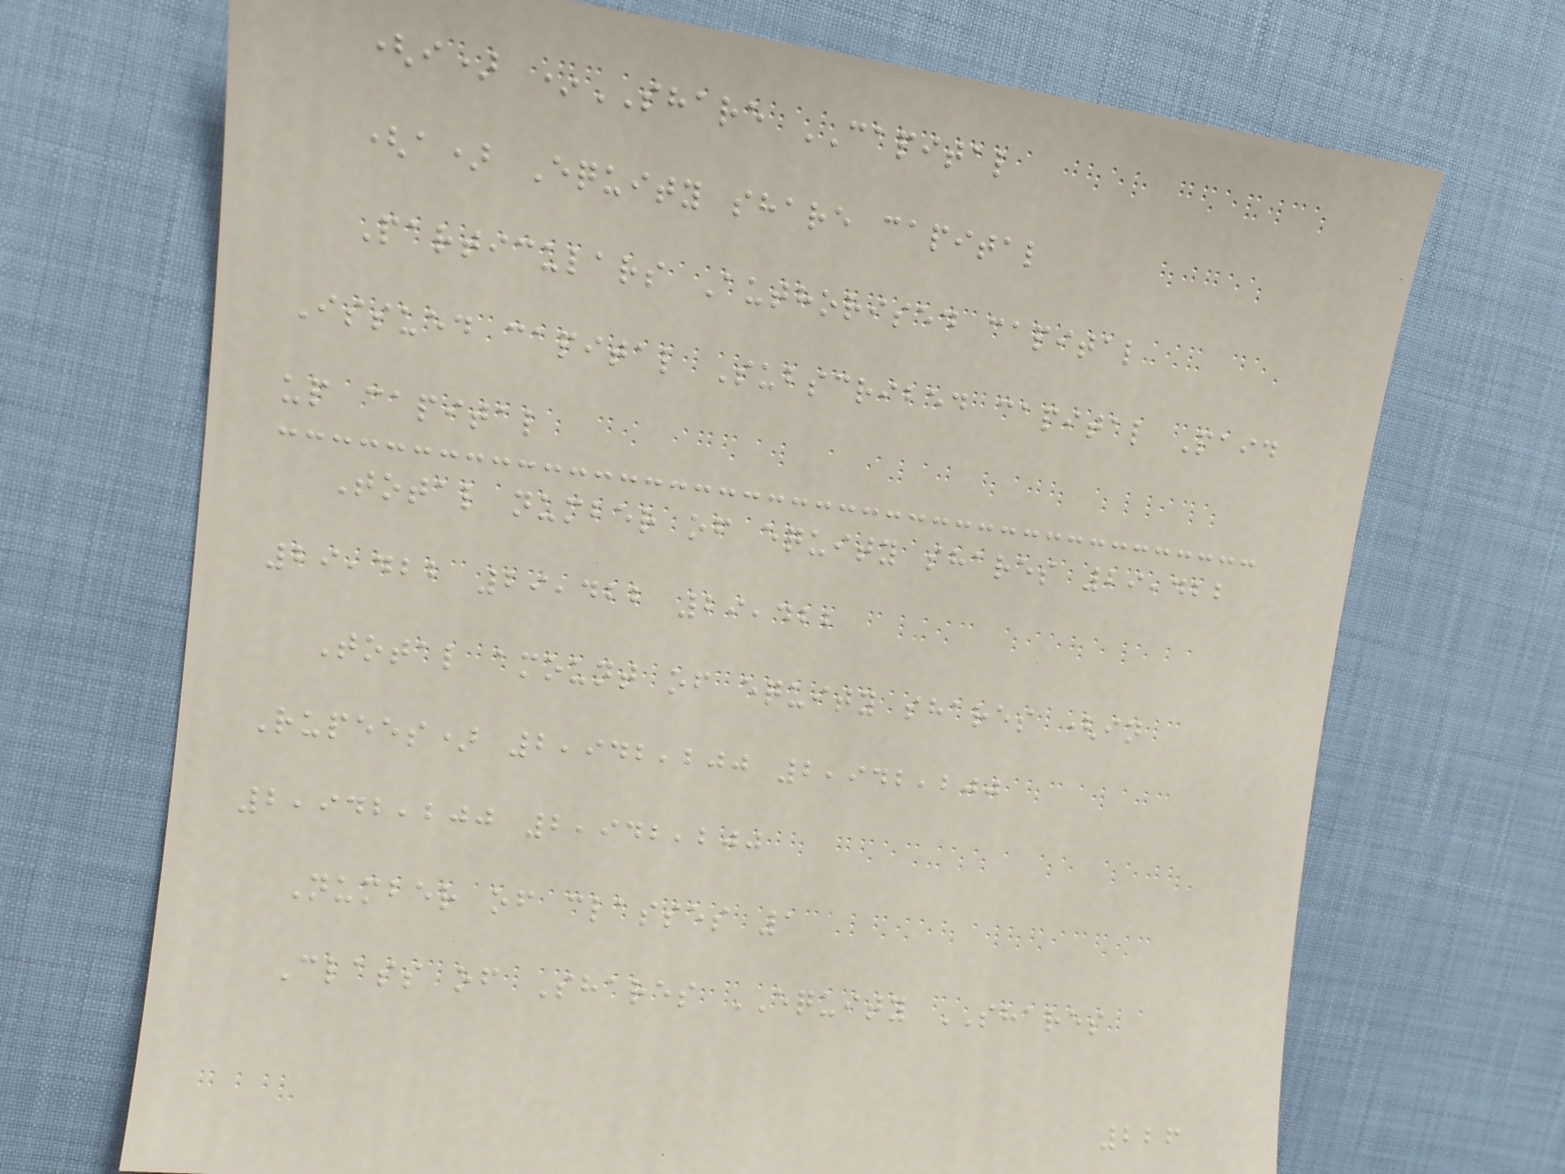(i) *SHARE CAPITAL
(a) Equity share capital
Particulars Authorised capital
Issued capital Subscribed capital Paid
up capital
Total number of equity shares 29,422
29,422 29,422 29,422
Total amount of equity shares (in
Rupees) 2,942,200 2,942,200
2,942,200 2,942,200
Number of classes 1
Class of Shares EQUITY SHARES
226
